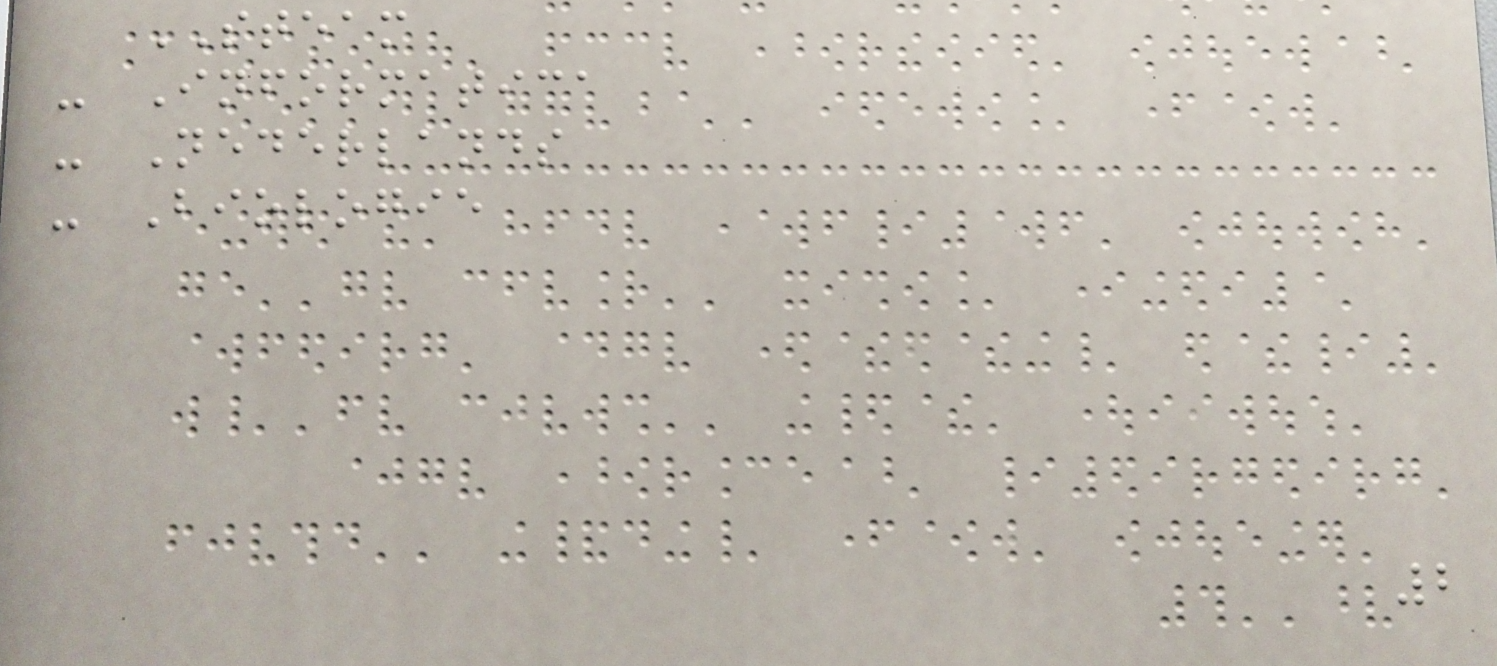STEAM
- Informatica
- Nederlands
- Biologie
2
